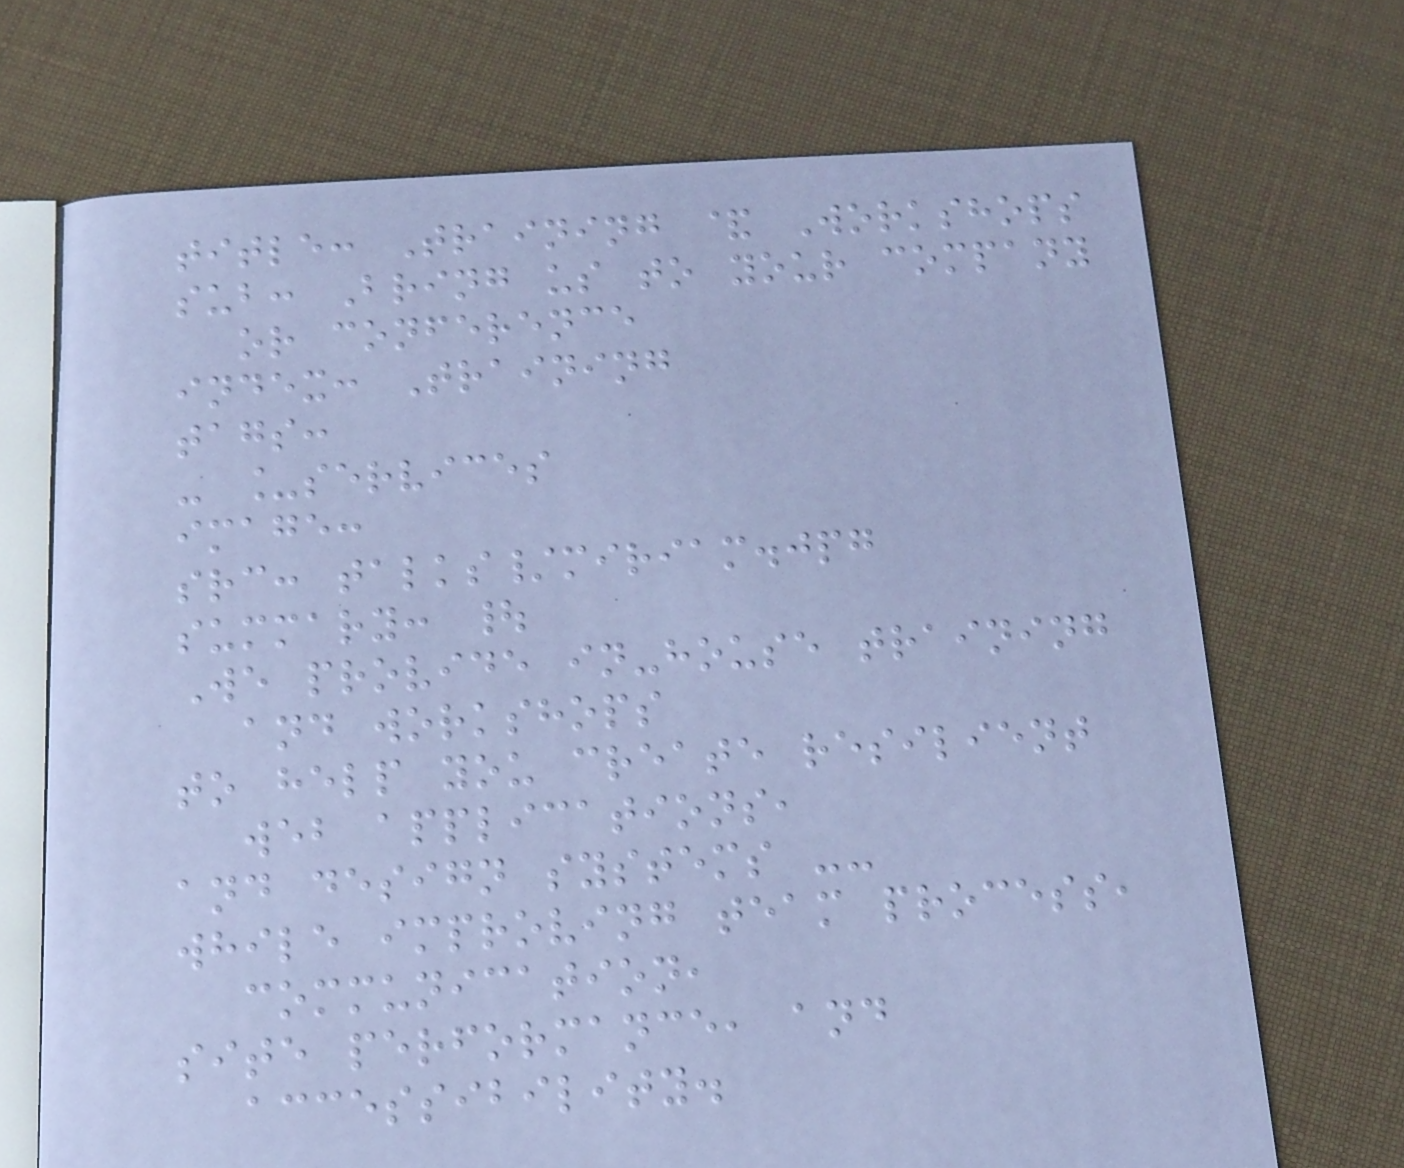title: Training & Workshops
sub: Bring us to your company
or conference
index: Training
tags:
- _services
image:
src: talks/miriam.jpg
summary: |
We provide in-house training
and workshops
to help you create resilient
web applications,
and design systems --
while improving team process,
communication,
site performance, and
accessibility.
